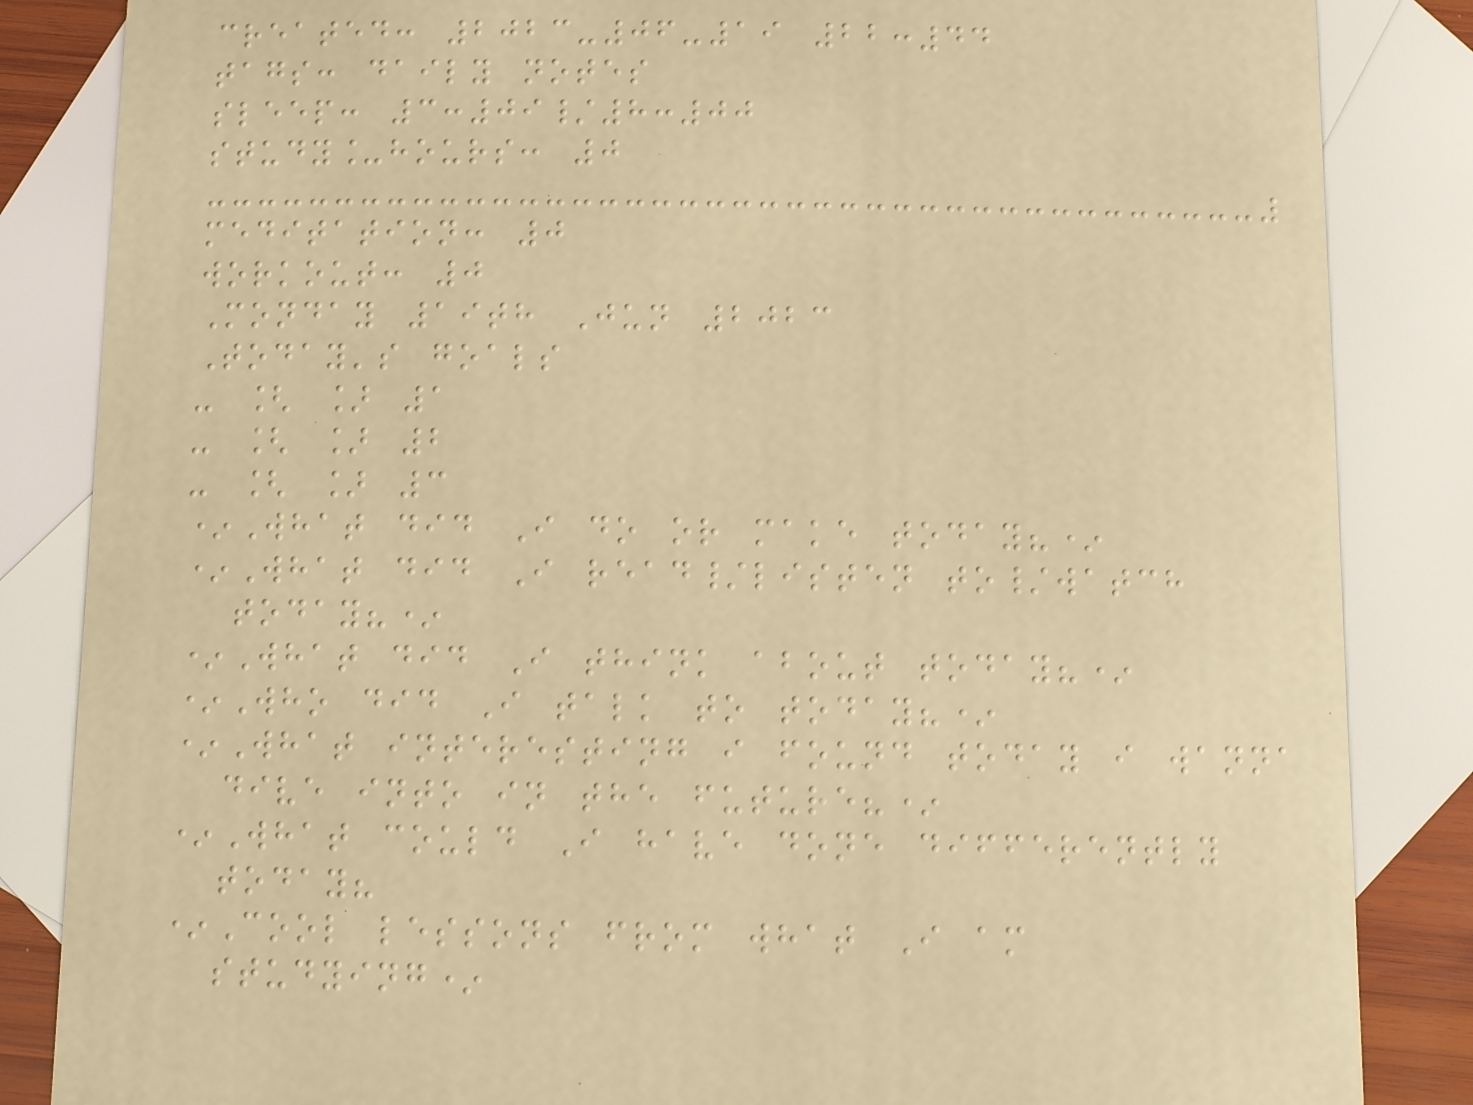created: 2023-06-19 22:44
tags: daily notes
sleep: 3:09/8:00
study_hours: 0
meditation: 0
workout: 0
Monday 19th Jun 2023
Today's goals
- [ ] 1
- [ ] 2
- [ ] 3
*What did I do or make today?*
*What did I read/listen to/watch
today?*
*What did I think about today?*
*Who did I talk to today?*
*What interesting i found today i wanna
dive into in the future?*
*What could I have done differently
today?
*Cool lessons from what I am
studying*
